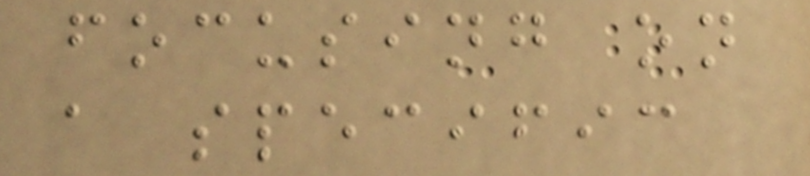focusing on
a specific
